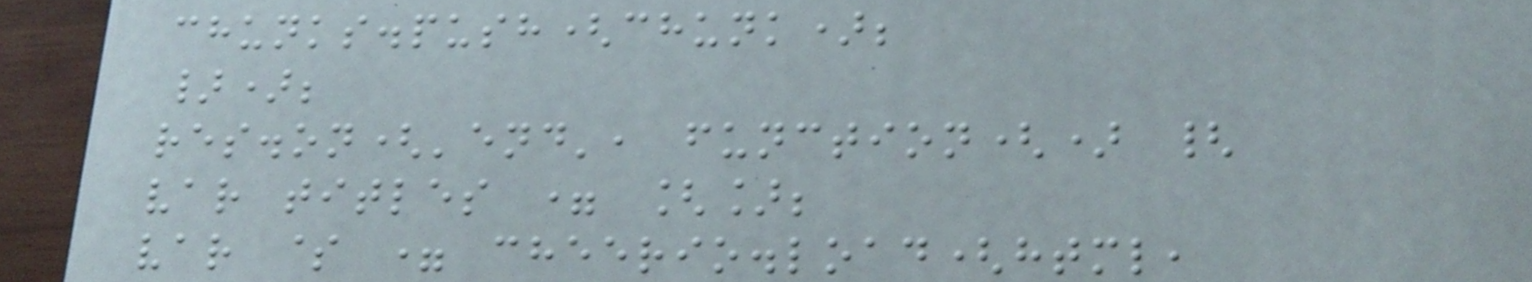chunks.push(chunk);
});
res.on('end', function() {
var titles = [];
var $ = cheerio.load(html,
